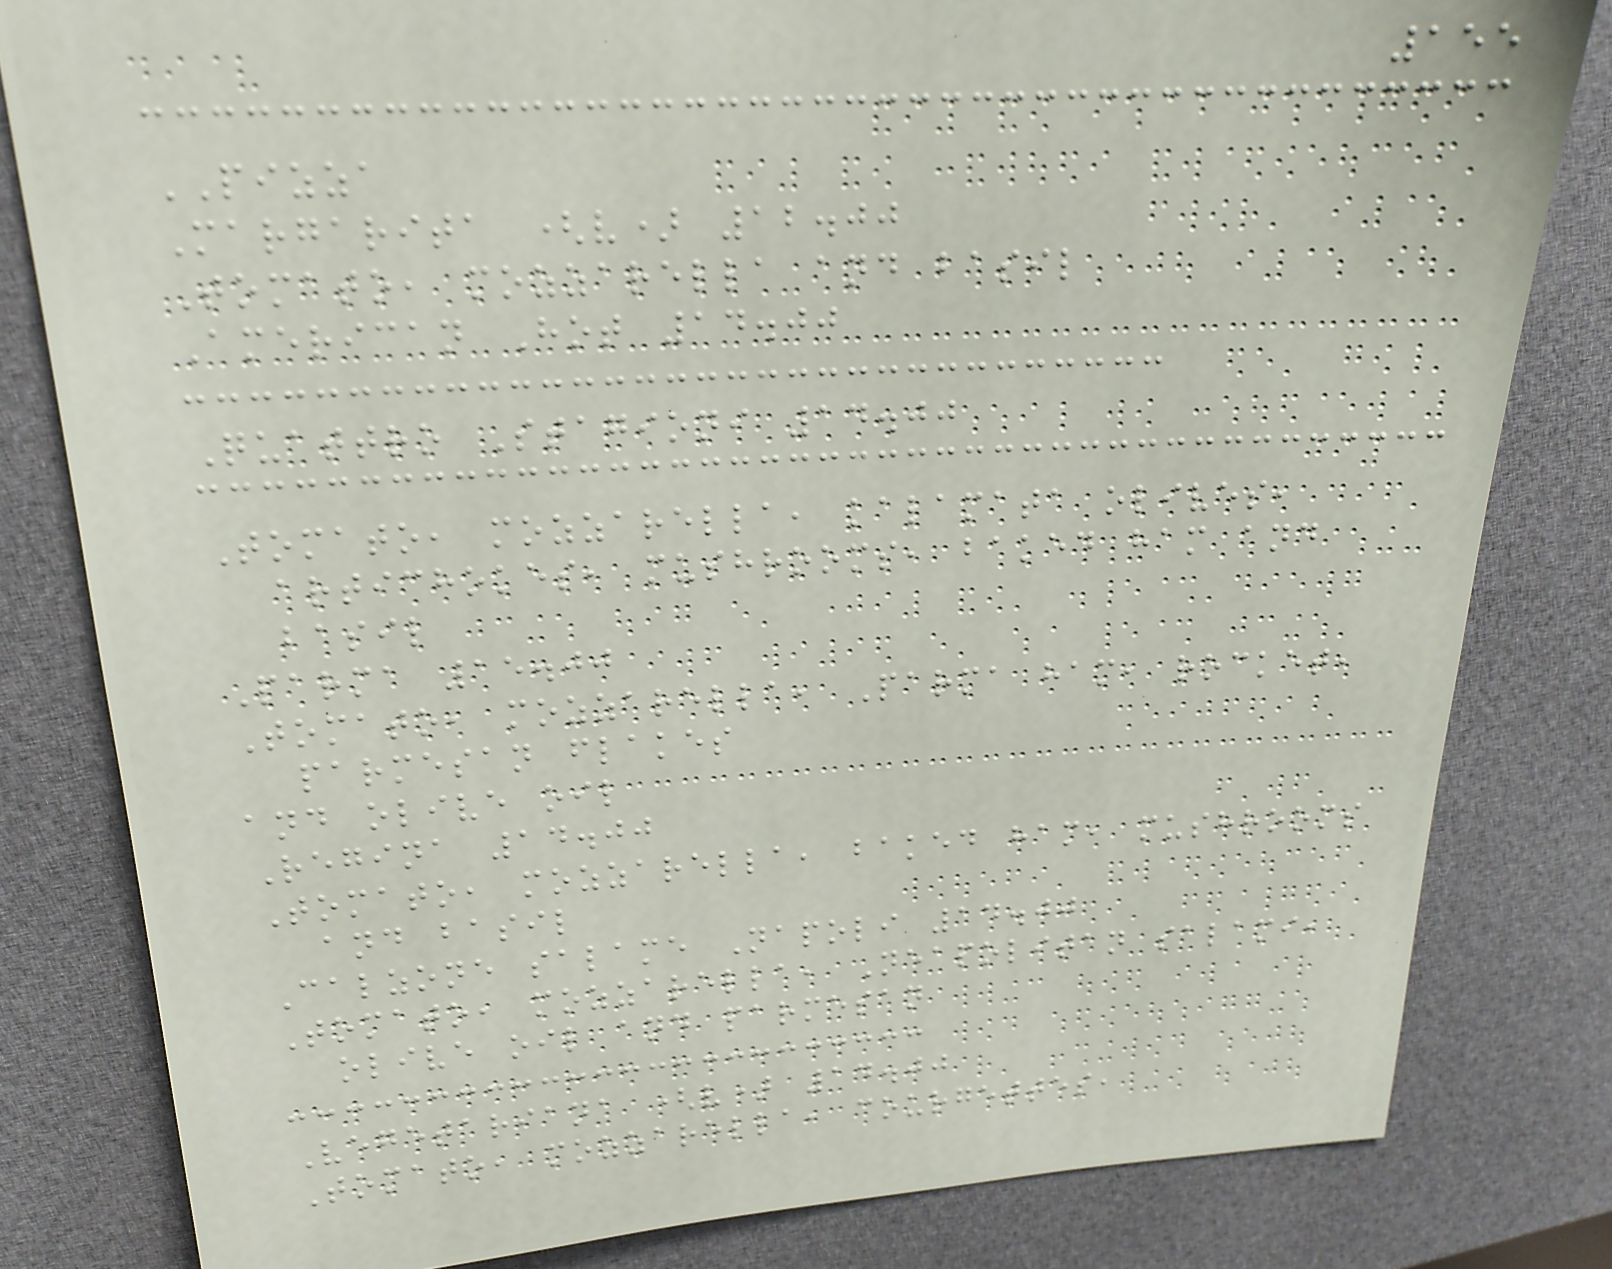155
PIZZA
Margarita (v) 12.00
Tomato, mozzarella and basil
American Hot 14.00
Quattro Stagioni 14.00
Tomato, mozzarella, kalamata olives,
artichokes, mushrooms, baked ham and
basil
Parma 15.00
Tomato, mozzarella, Parma ham, rocket,
parmesan flakes
and olive oil
Regina 14.00
Tomato, mozzarella, baked ham, mushrooms
and basil
Calzone salame Napoli 14.00
Tomato, mozzarella, Neapolitan salami,
olive oil and parmesan
Vegetariana (v) 14.00
Tomato, mozzarella, courgettes,
